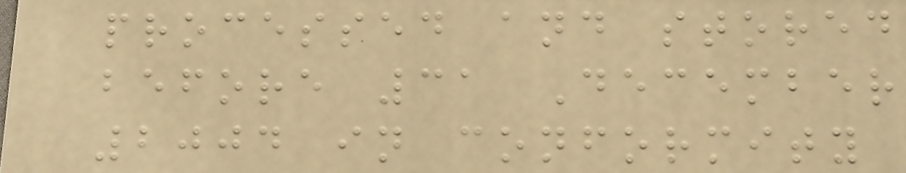processed and stored
before 31 December
2004 in conformity
